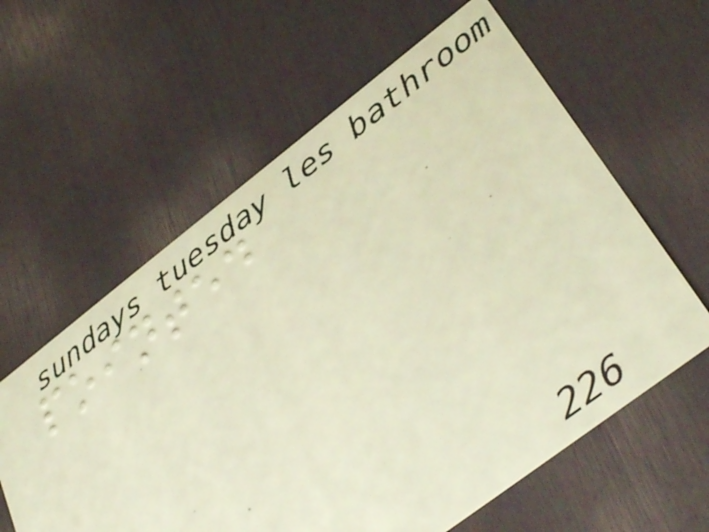pointed
